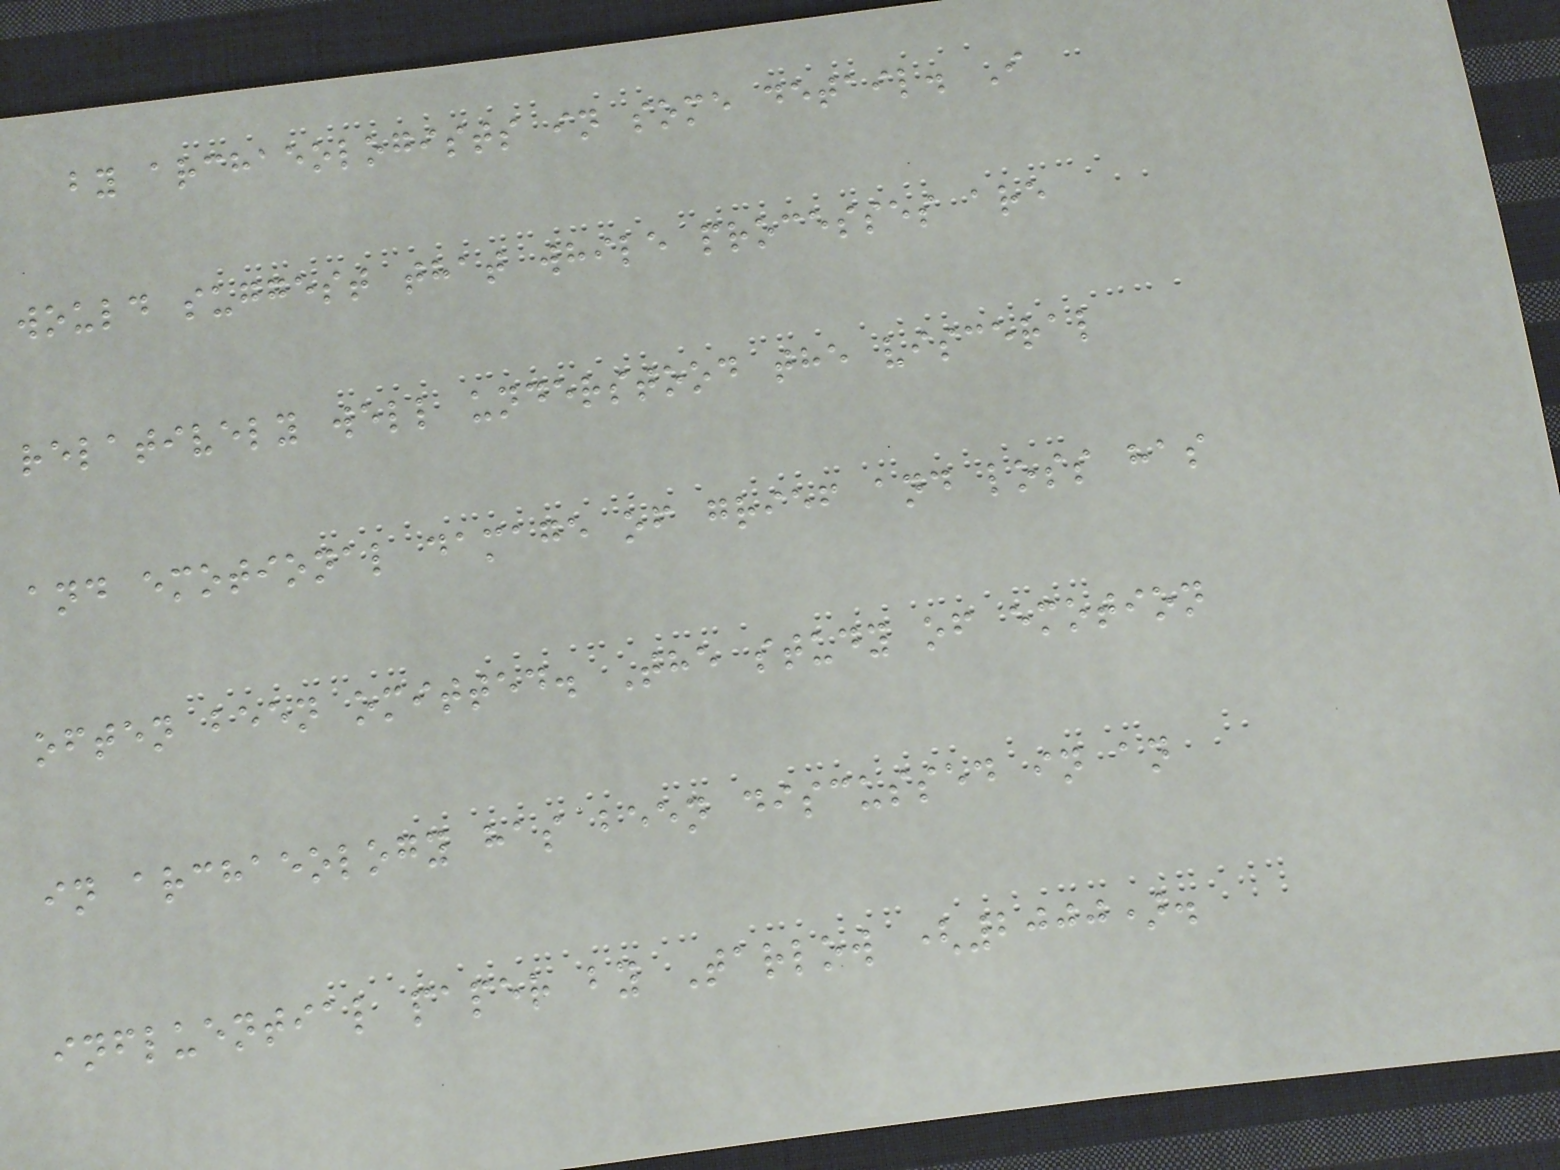by archaeologists in some detail. I
would suggest that while processes are
relatively well understood the visceral
and emotional damage of grief and loss has
often been omitted. The study of emotion
in archaeology has been discussed in an
influential paper by Tarlow (2000).
